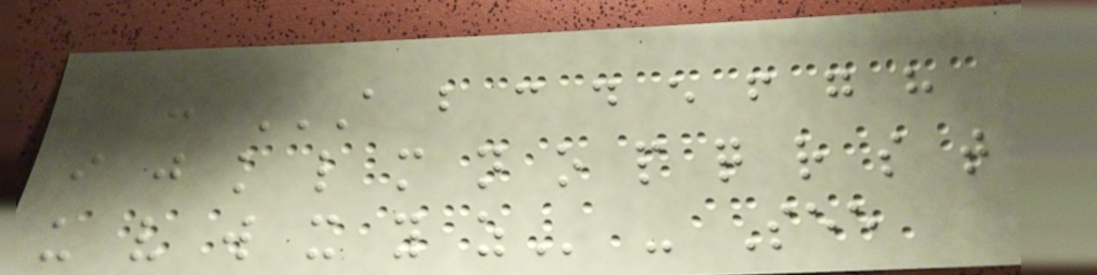: A B C D E F G H
I J K L M N O P Q R S T
U V W X Y Z - See
